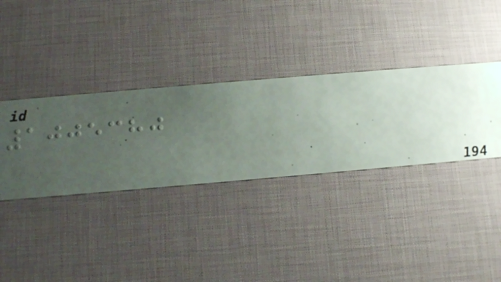1005380
